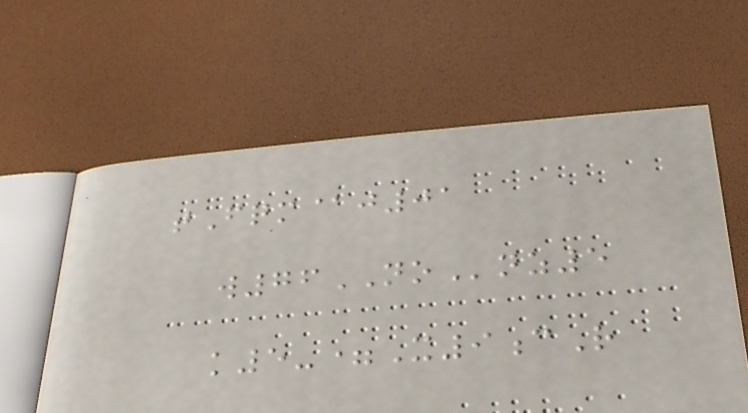tFqm@j01
w76NOnz5
k5-=X9cR
